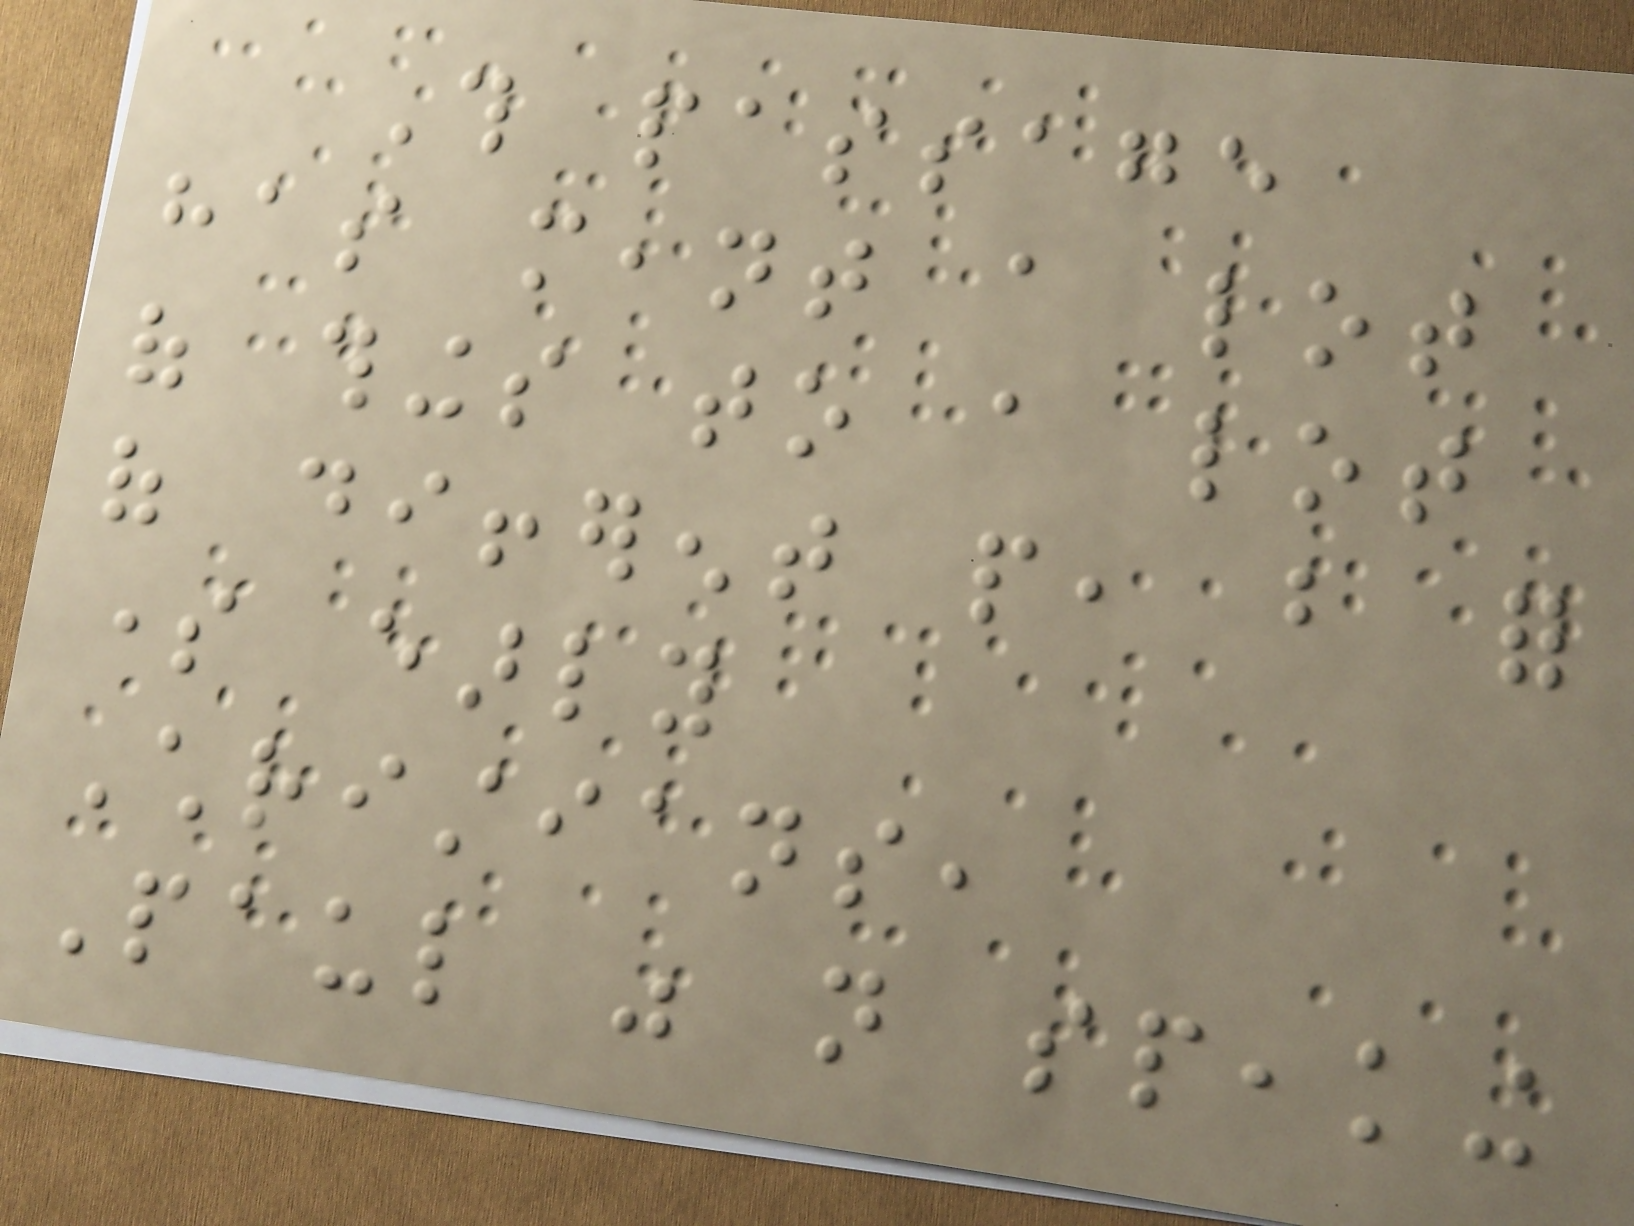This passage
has meant a lot
of things to a lot
of different people, but for
some early
Christians,
Paul was not speaking
